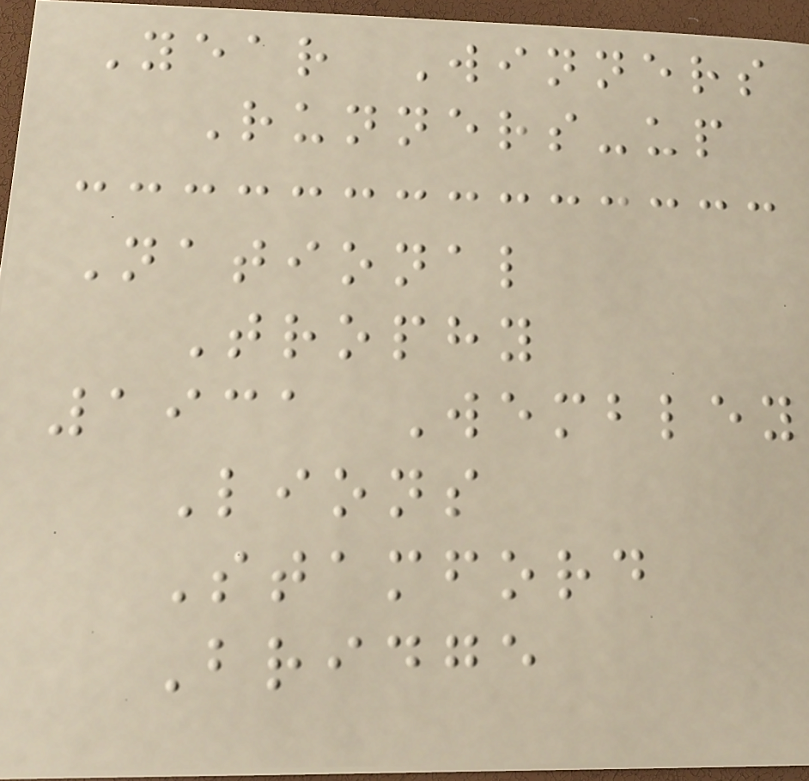Year Winners
Runners-up
National
Trophy
1931 Wembley
Lions
Stamford
Bridge
